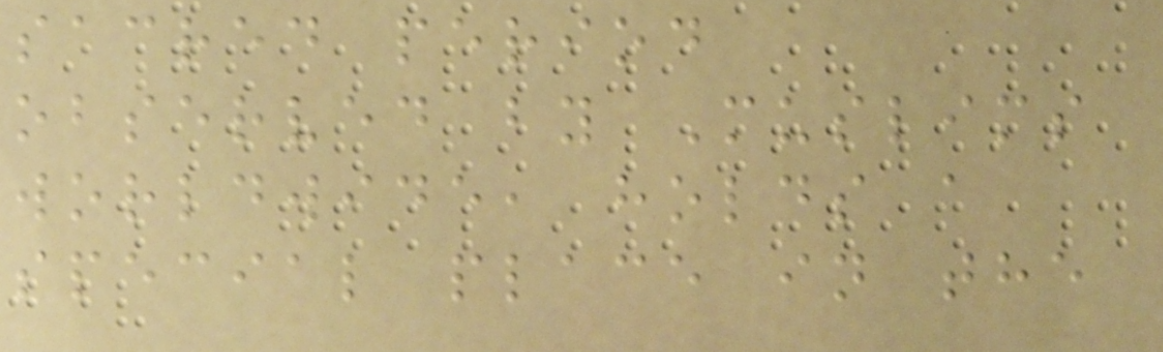sacred period
observed by Muslims
worldwide, holds a
special place in the
